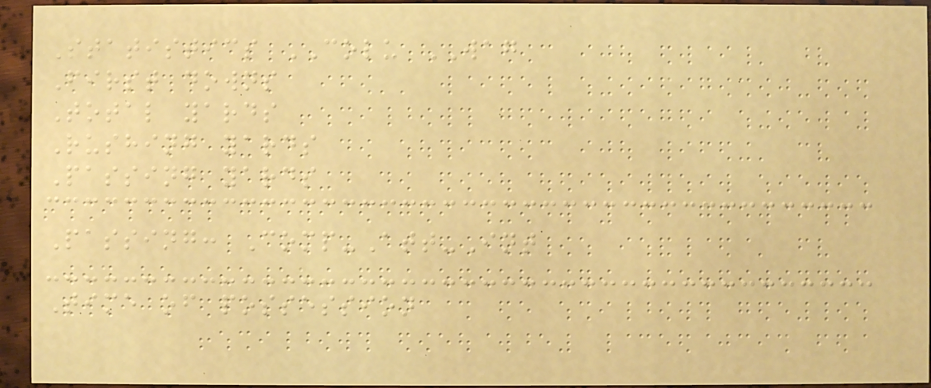Statistics COLU WAG
First downs
Total yards
Rushing yards
Passing yards
Passing: Comp-Att-Int
Time of possession
